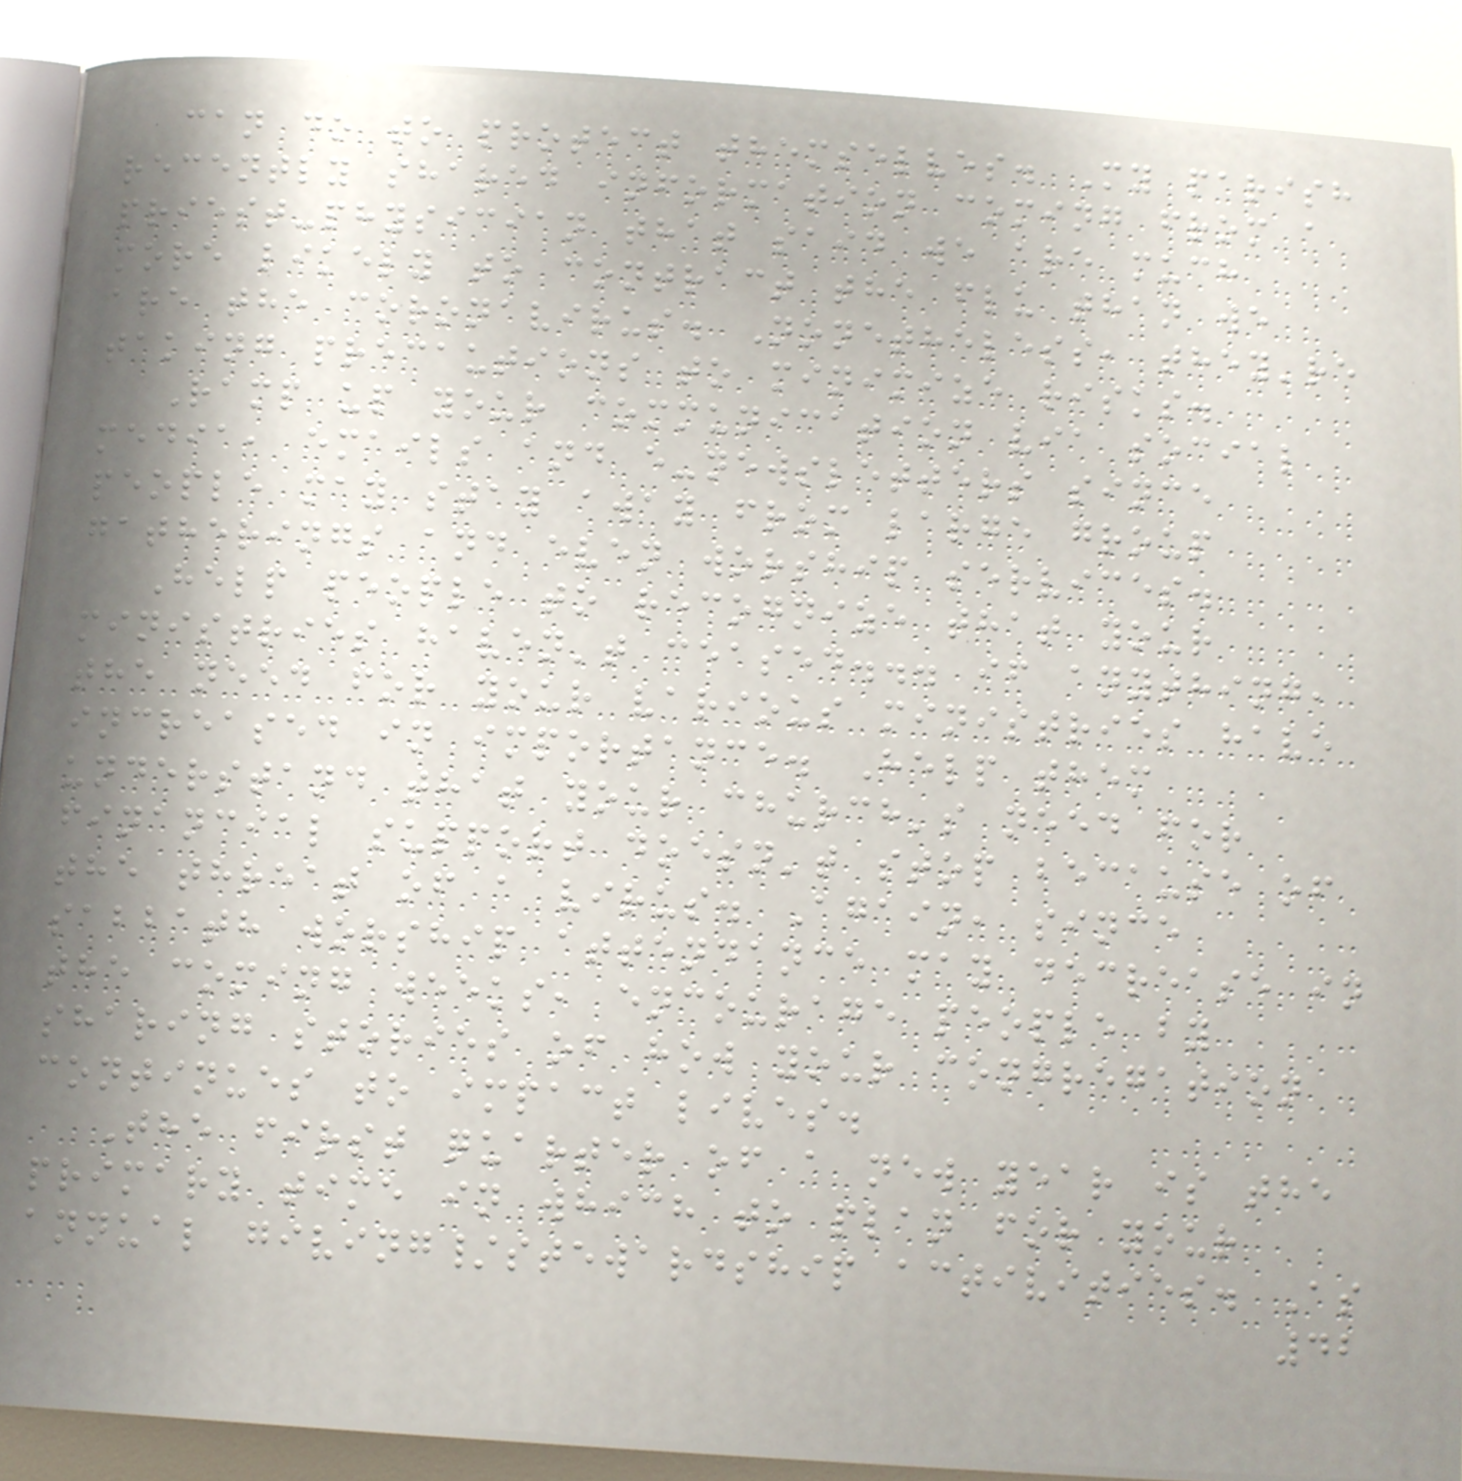can do to protect themselves. My parish
recently shared information coming from a
priest-physician that said we are much
more likely to contract the flu than we
are the coronavirus. Nonetheless, they're
taking precautions to minimize risks.
Ramp up your communication via social
media, emails and e-newsletters since
people may stay away from large group
gatherings and even worship services.
Help people to recognize that your
ministries haven't ceased... if anything,
the need for your various ministries have
increased in importance. Help them
understand that your church's need for
financial support doesn't stop because of
the threat of a virus. Again, since
sabbath worship attendance may decrease in
the coming weeks, encourage people by
sharing stories of how your congregation
continues to impact lives.
The first quarter of a new year is the
primary time in which to plan for your
annual giving/stewardship activities. As
42
